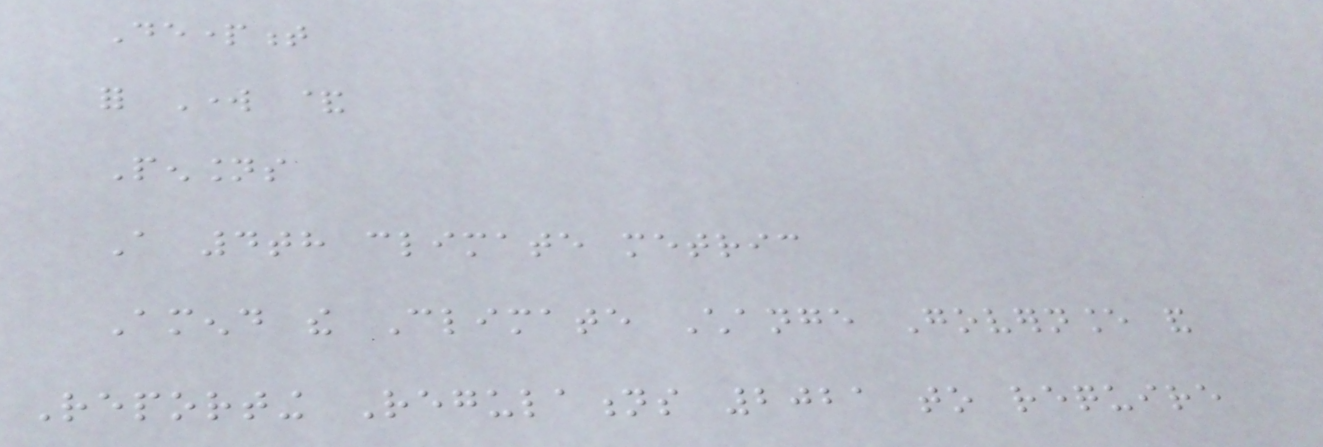Department
for Work &
Pensions
A 4th climate metric
Amend the Climate Change Governance and
Reporting Regulations 2021 to require
